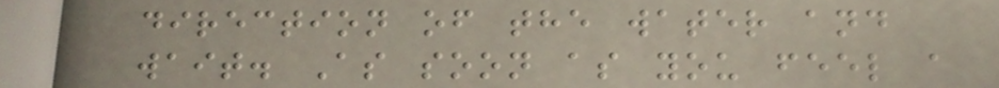direction of the water and
wait. As soon as you feel a
